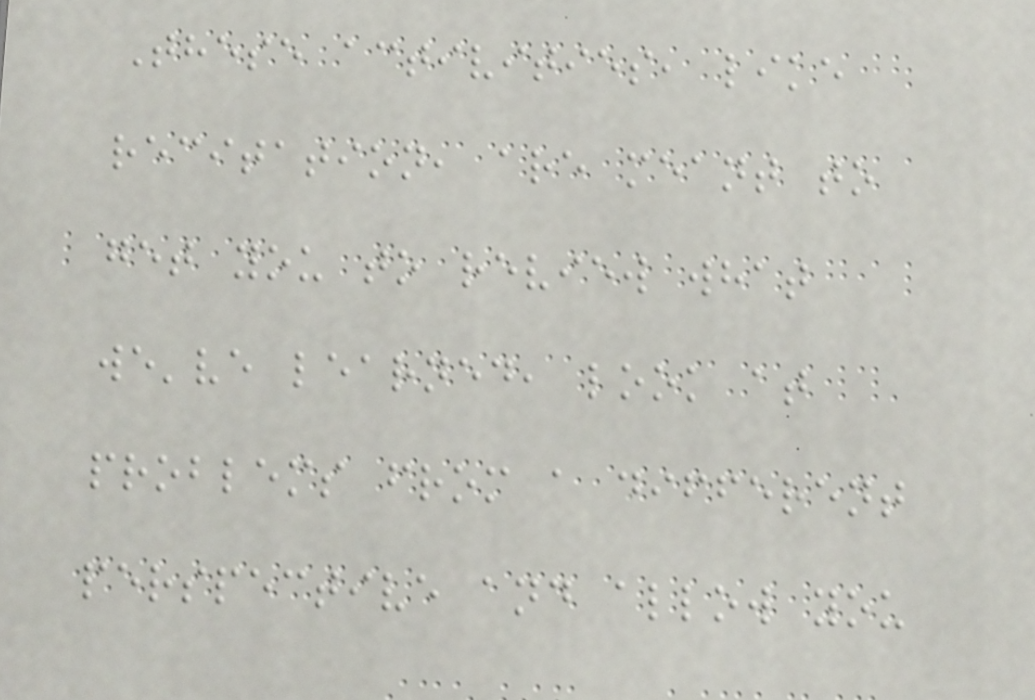These activities, like
recitation, are meant to
get you to review what
we've learned, look at
problems from a different
perspective and allow you
